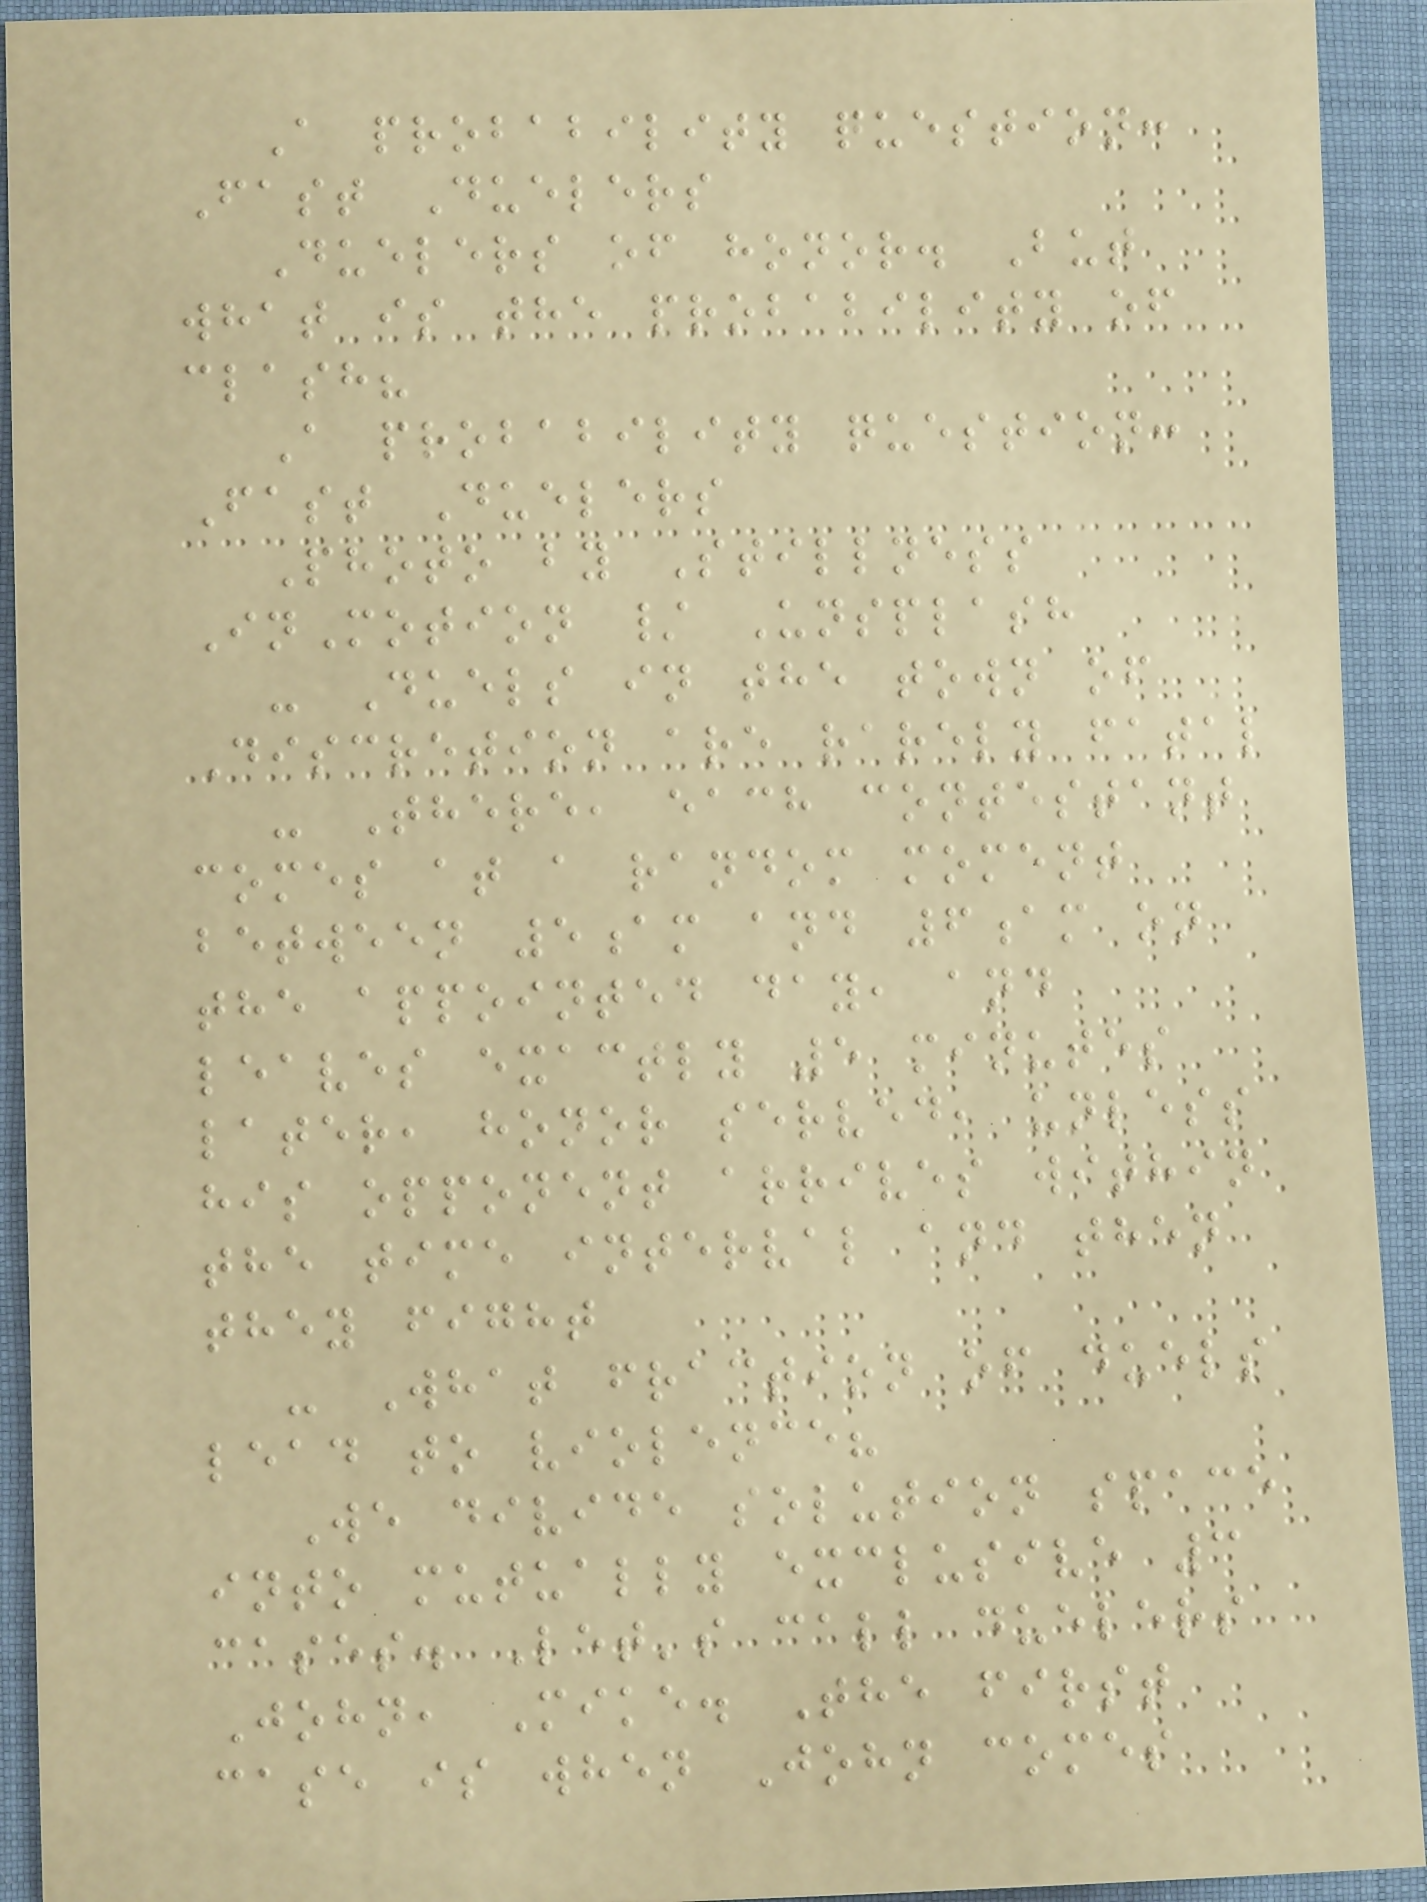A probability question:
Fast Duelers
Duelers of honor. But
what is the probability of
clash?
A probability question:
Fast Duelers
Photo by Stillness
InMotion / Unsplash
- Duels in the town of
Discretion are rarely fatal
- There, each contestant
comes at a random moment
between 5am and 6am on
the appointed day, and
leaves exactly 5 minutes
later, honor served, unless
his opponent arrives within
the time interval and then
they fight
- What fraction of duels
lead to violence?
We divide solution space
into mutually exclusive 3
cases. Let's call duelers
John, Mike. The first
case is when John comes
